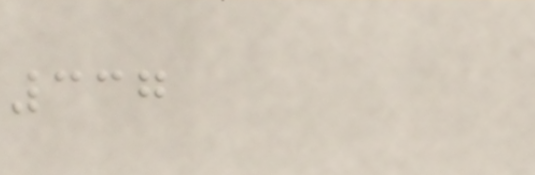337
